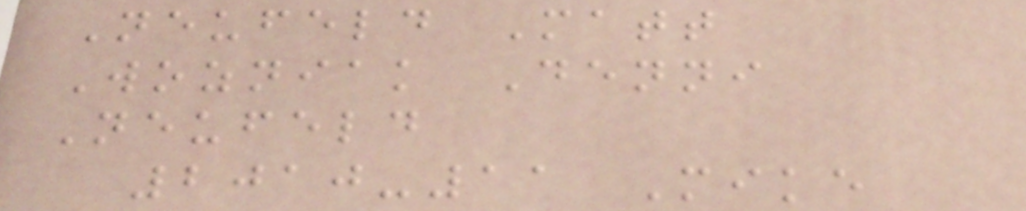Neufeld Matt
Wozniak Denni
Neufeld
2010-11 Mike
